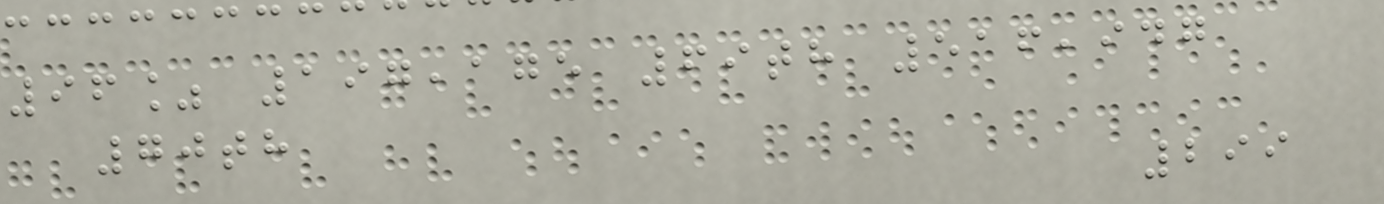96% 197,175 69th 516,947
70th
299
